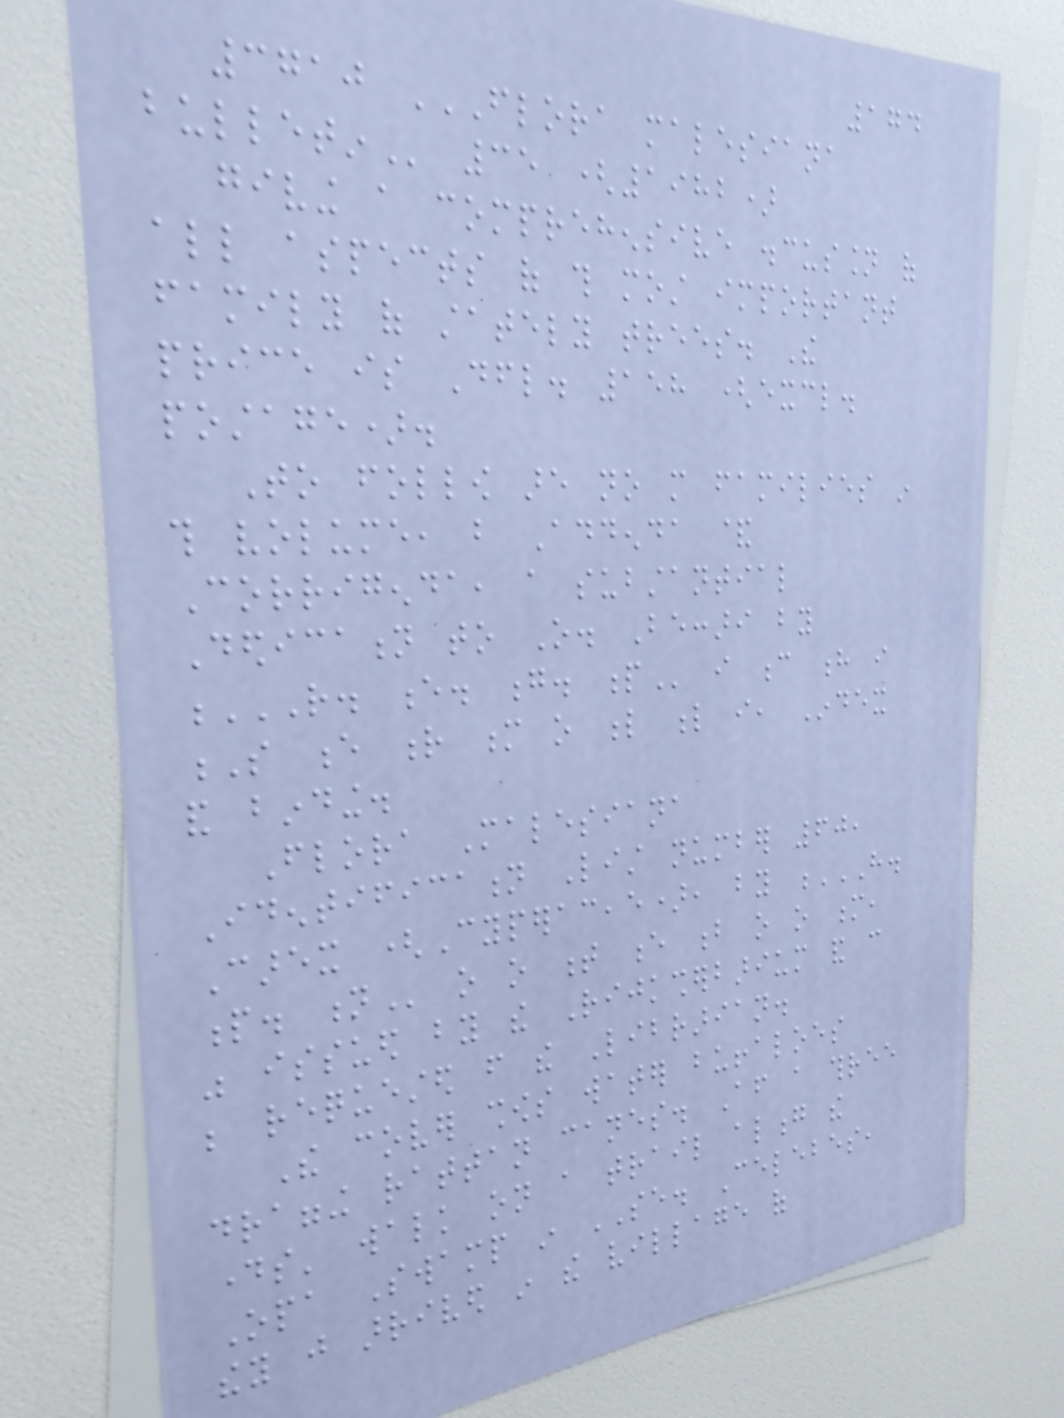174
3710 FLORA MALESIANA
BULLETIN 35 (1982)
giving a comprehensive discussion of
all aspects of this most important
family of stately trees. The
price is Dfl. 158 (excl.
postage).
To follow are no more families in
this volume, but Addenda &
Corrigenda, a substantial
Dedication to O. Beccari by
R. E. G. P i c h i
S e r m o l l i, Index
and binding.
Flora Malesiana
Identification List number 60,
Carex (Cyperaceae), by H.
P. N o o t e b o o m,
was issued by the Rijksherbarium and can
be requested from the Librarian.
The cover shows water buffaloes
dragging rattan canes. After a three
days' walk on a trail along the
Opa Swamp in SE. Celebes,
they just arrived in the village of
